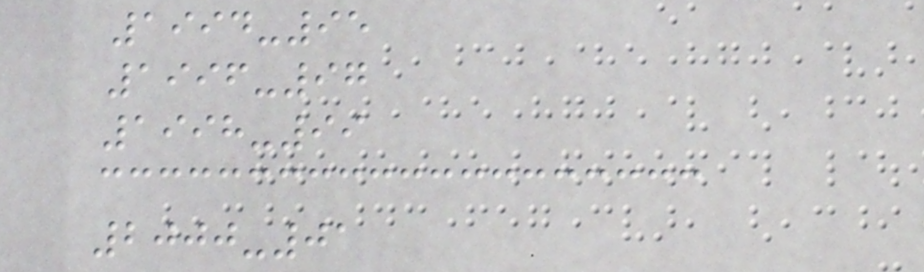1994-95
1996-97
1998-99
2000-01
